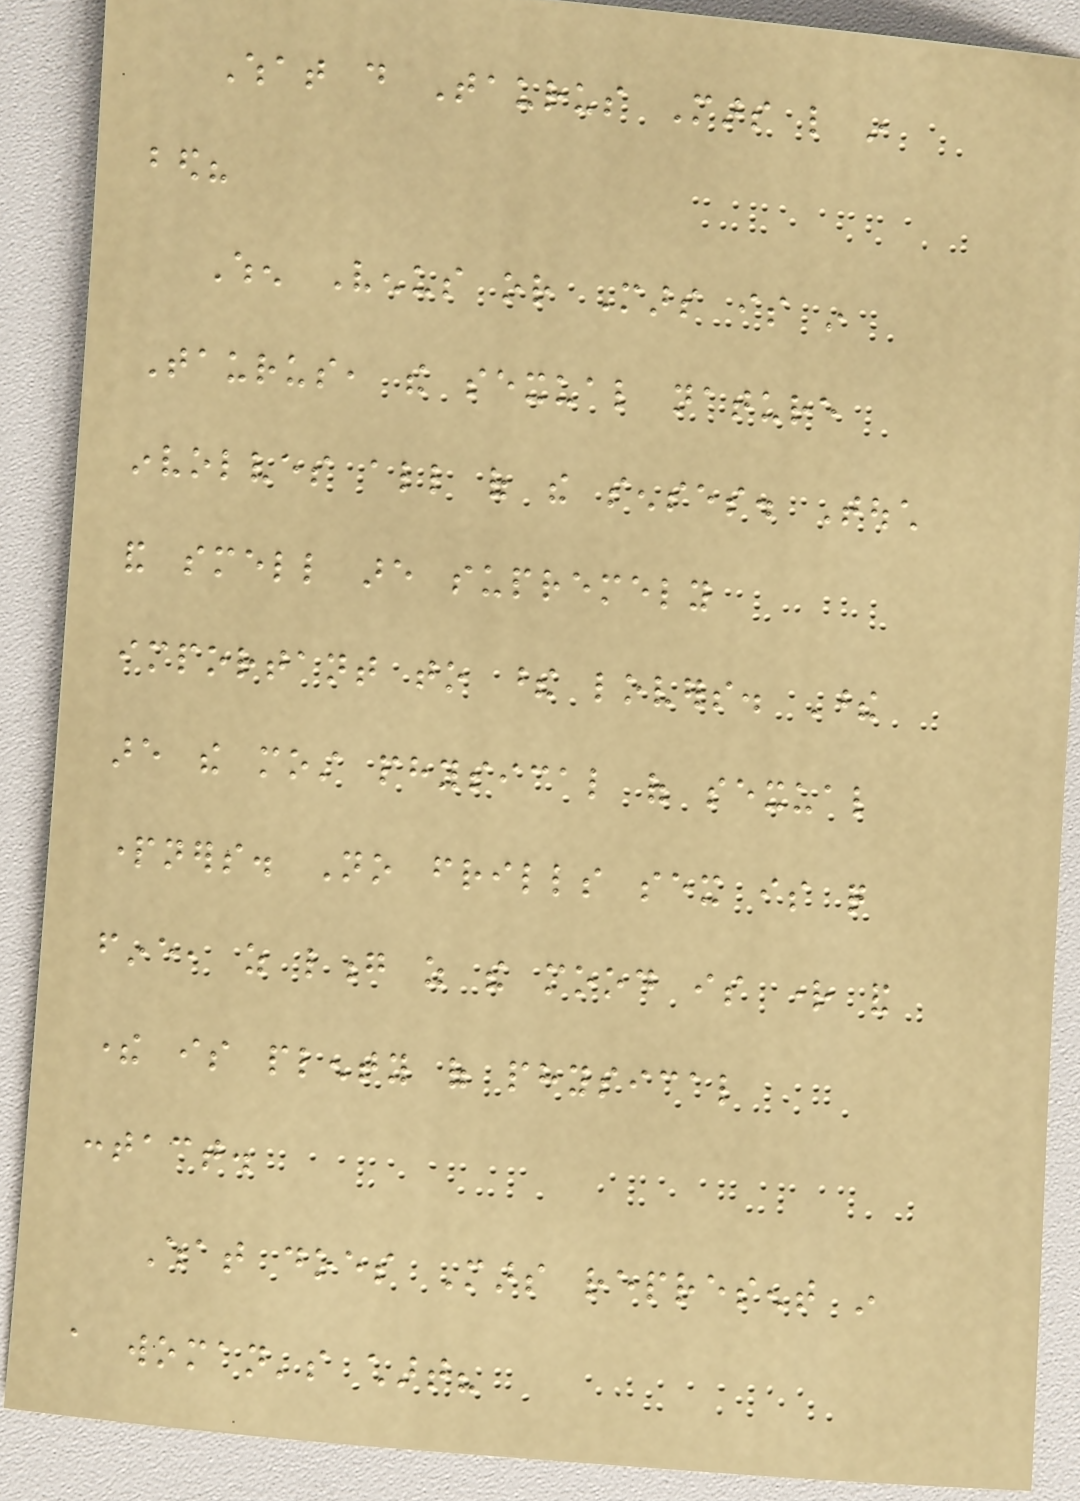What do Taurus Mars like in
bed?
When Venus or Mars is in
Taurus, the sexual nature
involves all of the senses. Touch
and smell are supremely
important to these lovers. These
are the most physical of sexual
partners. No frills sex is quite
fine, as long as the mood is right and
there is plenty of physical
contact.
What does Mars represent in
a woman's chart?
